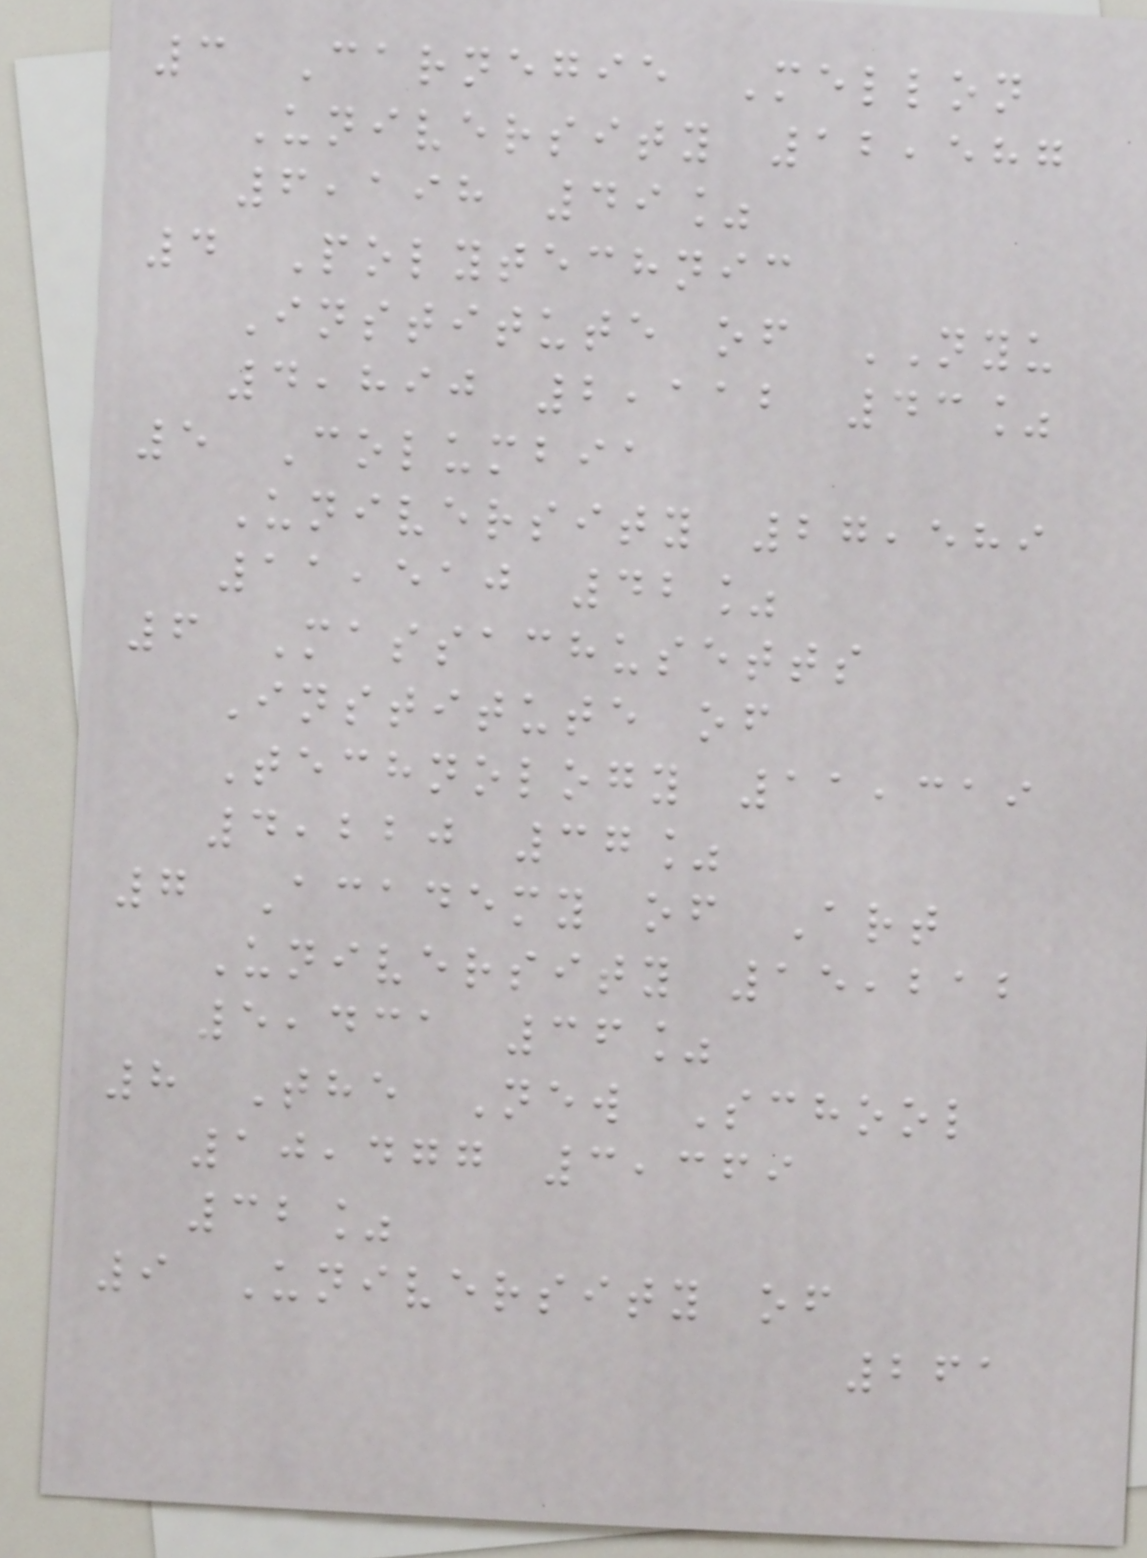3 Carnegie Mellon
University 12,587
6,198 49%
4 Polytechnic
Institute of NYU
4,890 2,112 43%
5 Columbia
University 27,589
11,510 42%
6 Massachusetts
Institute of
Technology 11,319
4,220 37%
7 Academy of Art
University 15,212
5,431 36%
8 The New School
10,477 3,369
32%
9 University of
261
